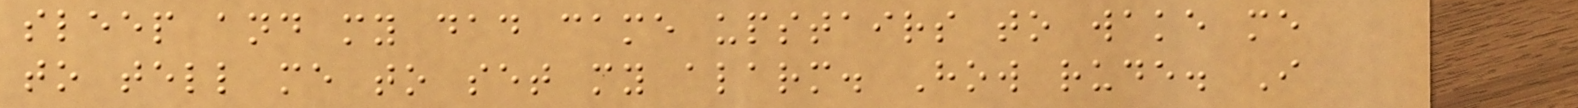sleep and my dad came upstairs to wake me
to tell me to set my alarm. How rude. I
